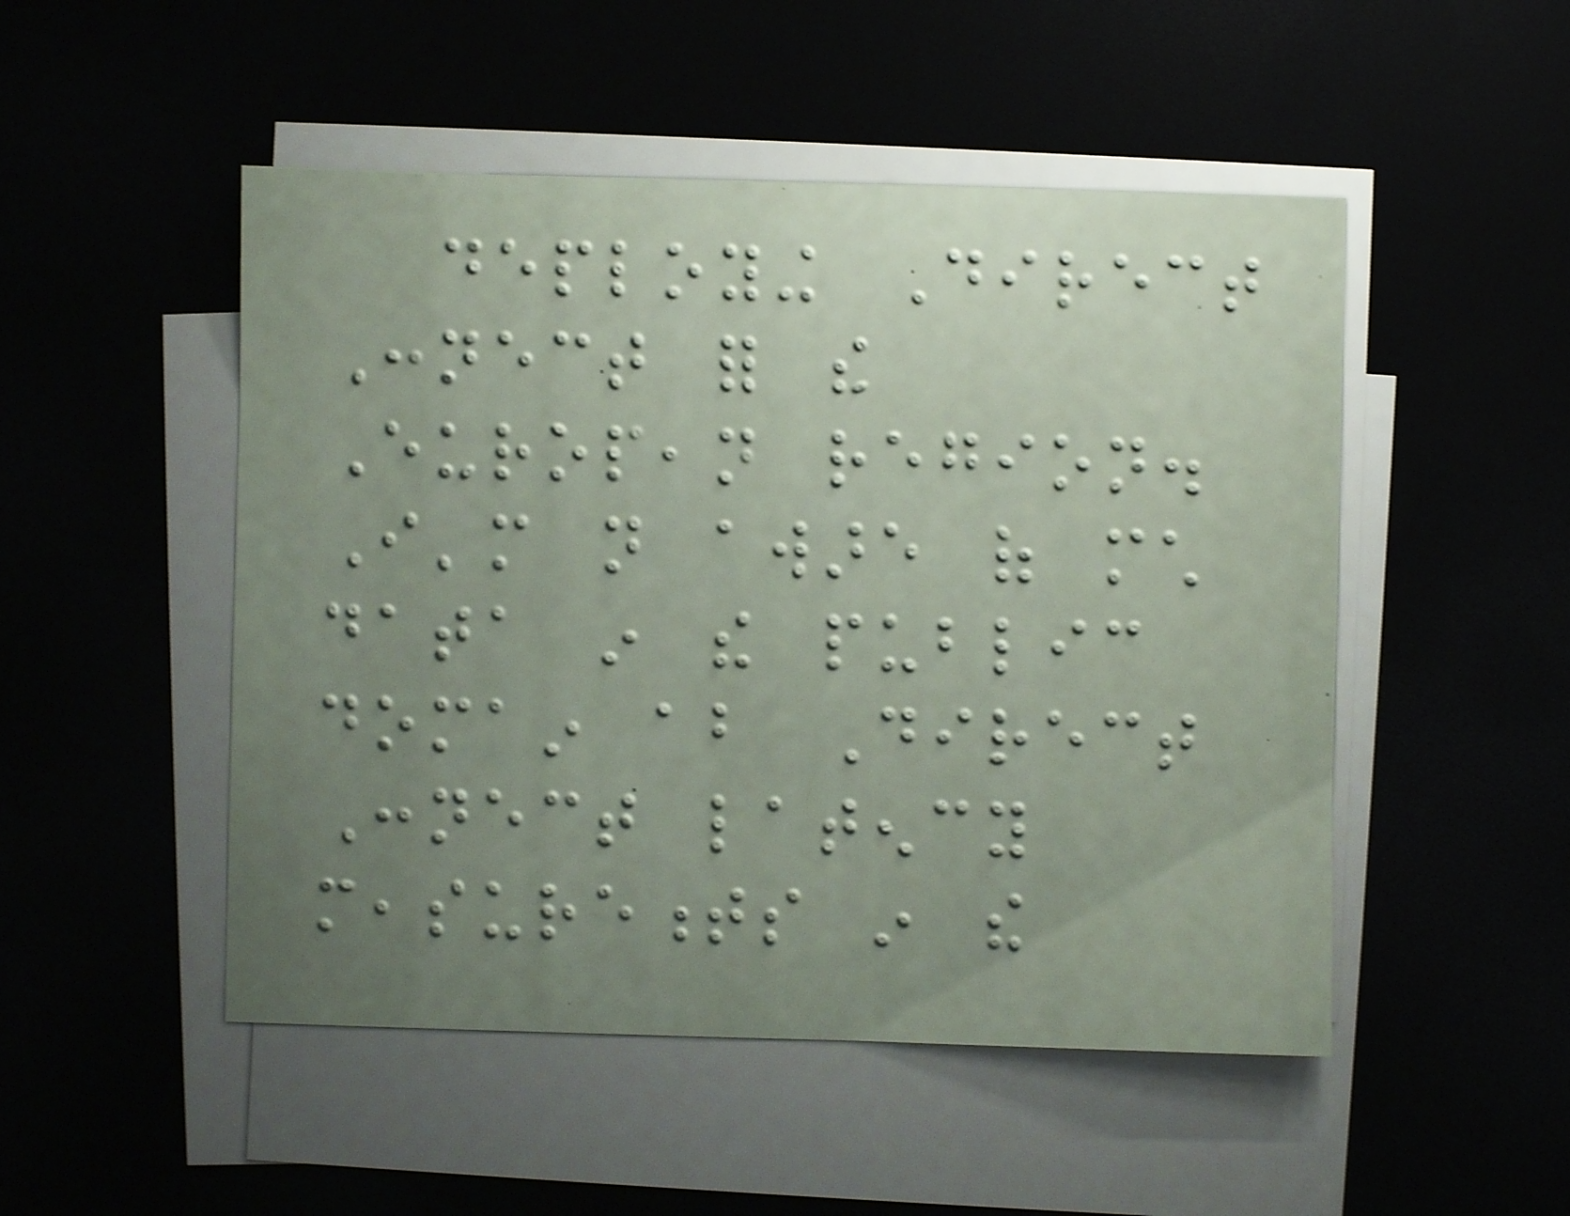deploying Direct
Connect for the
European region.
I'm not aware of much
data in the public
domain about Direct
Connect latency
measurements in the
